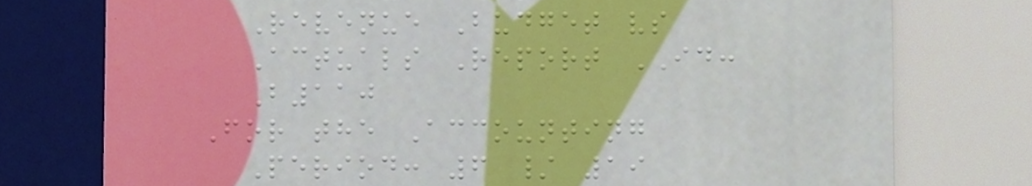Revenue Budget vs
Actuals Report ID:
B110
For the Accounting
Period: 6 / 19
